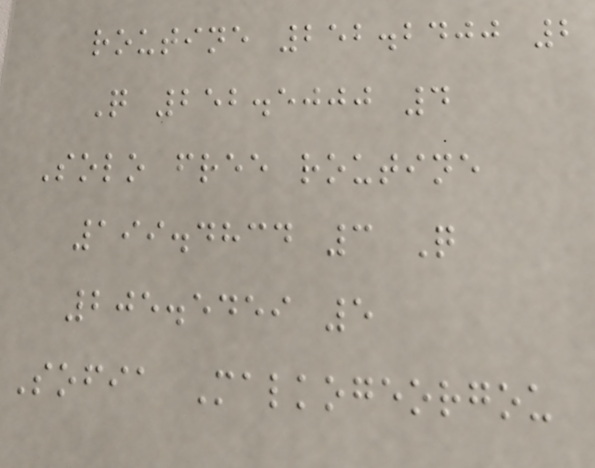routine 252.2400 2
Q 252.5000 4
Solo free routine
199.4834 3 Q
205.5459 5
Sofia Malkogeorgou
